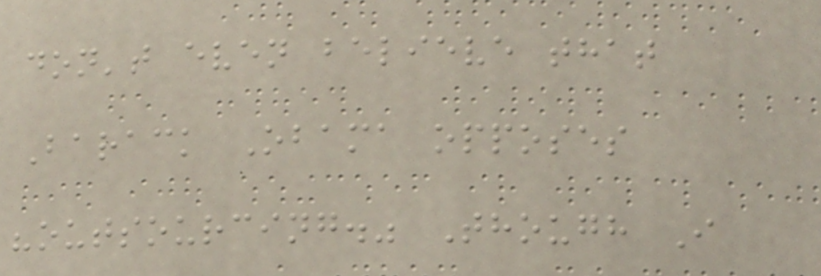don't even believe that
Barack Obama opposes
"outsourcing." Though I
